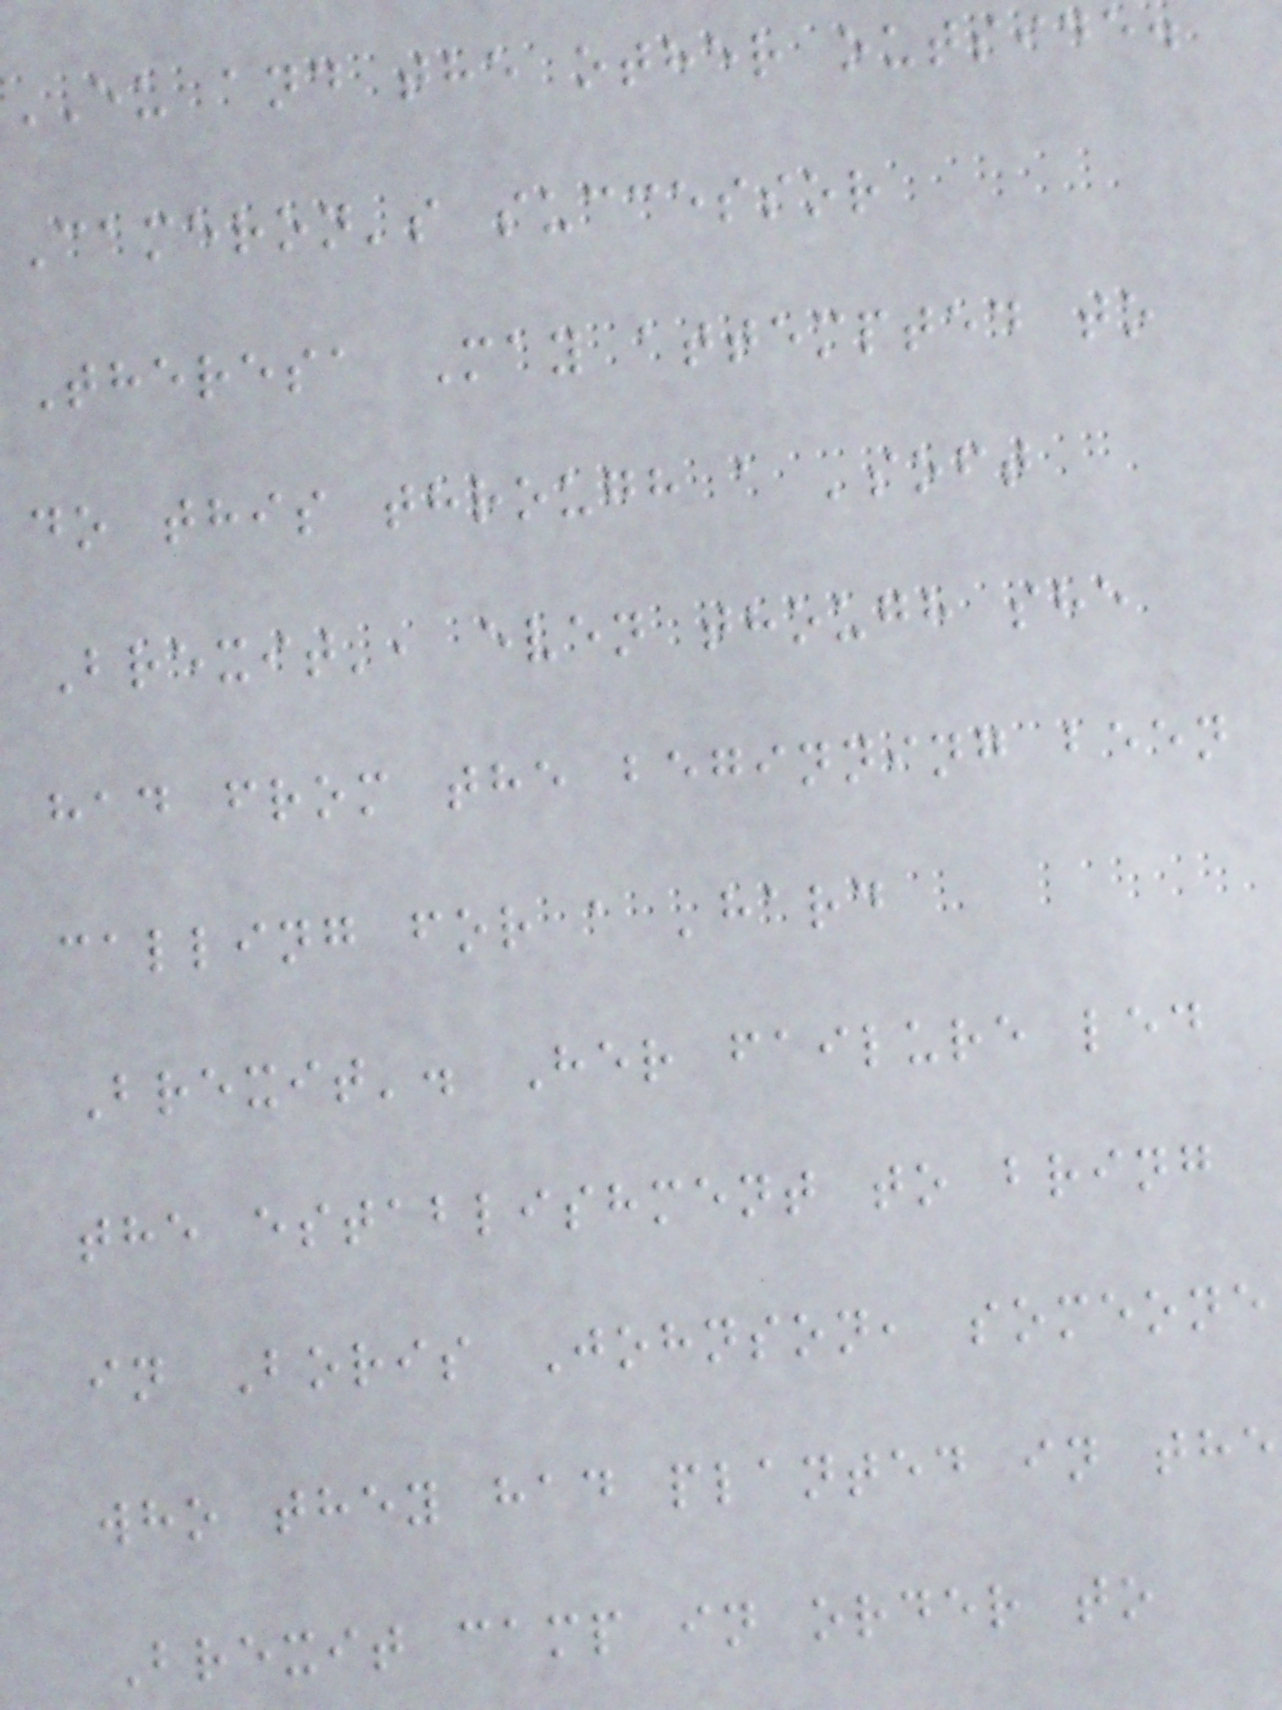EU and the other outside.
Cameron's successor
Theresa May attempted to
do this through a 'soft
Brexit', even though she
had from the beginning been
calling for a 'hard
Brexit'. Her failure led
the establishment to bring
in Boris Johnson, someone
who they had planted in the
Brexit camp in order to
